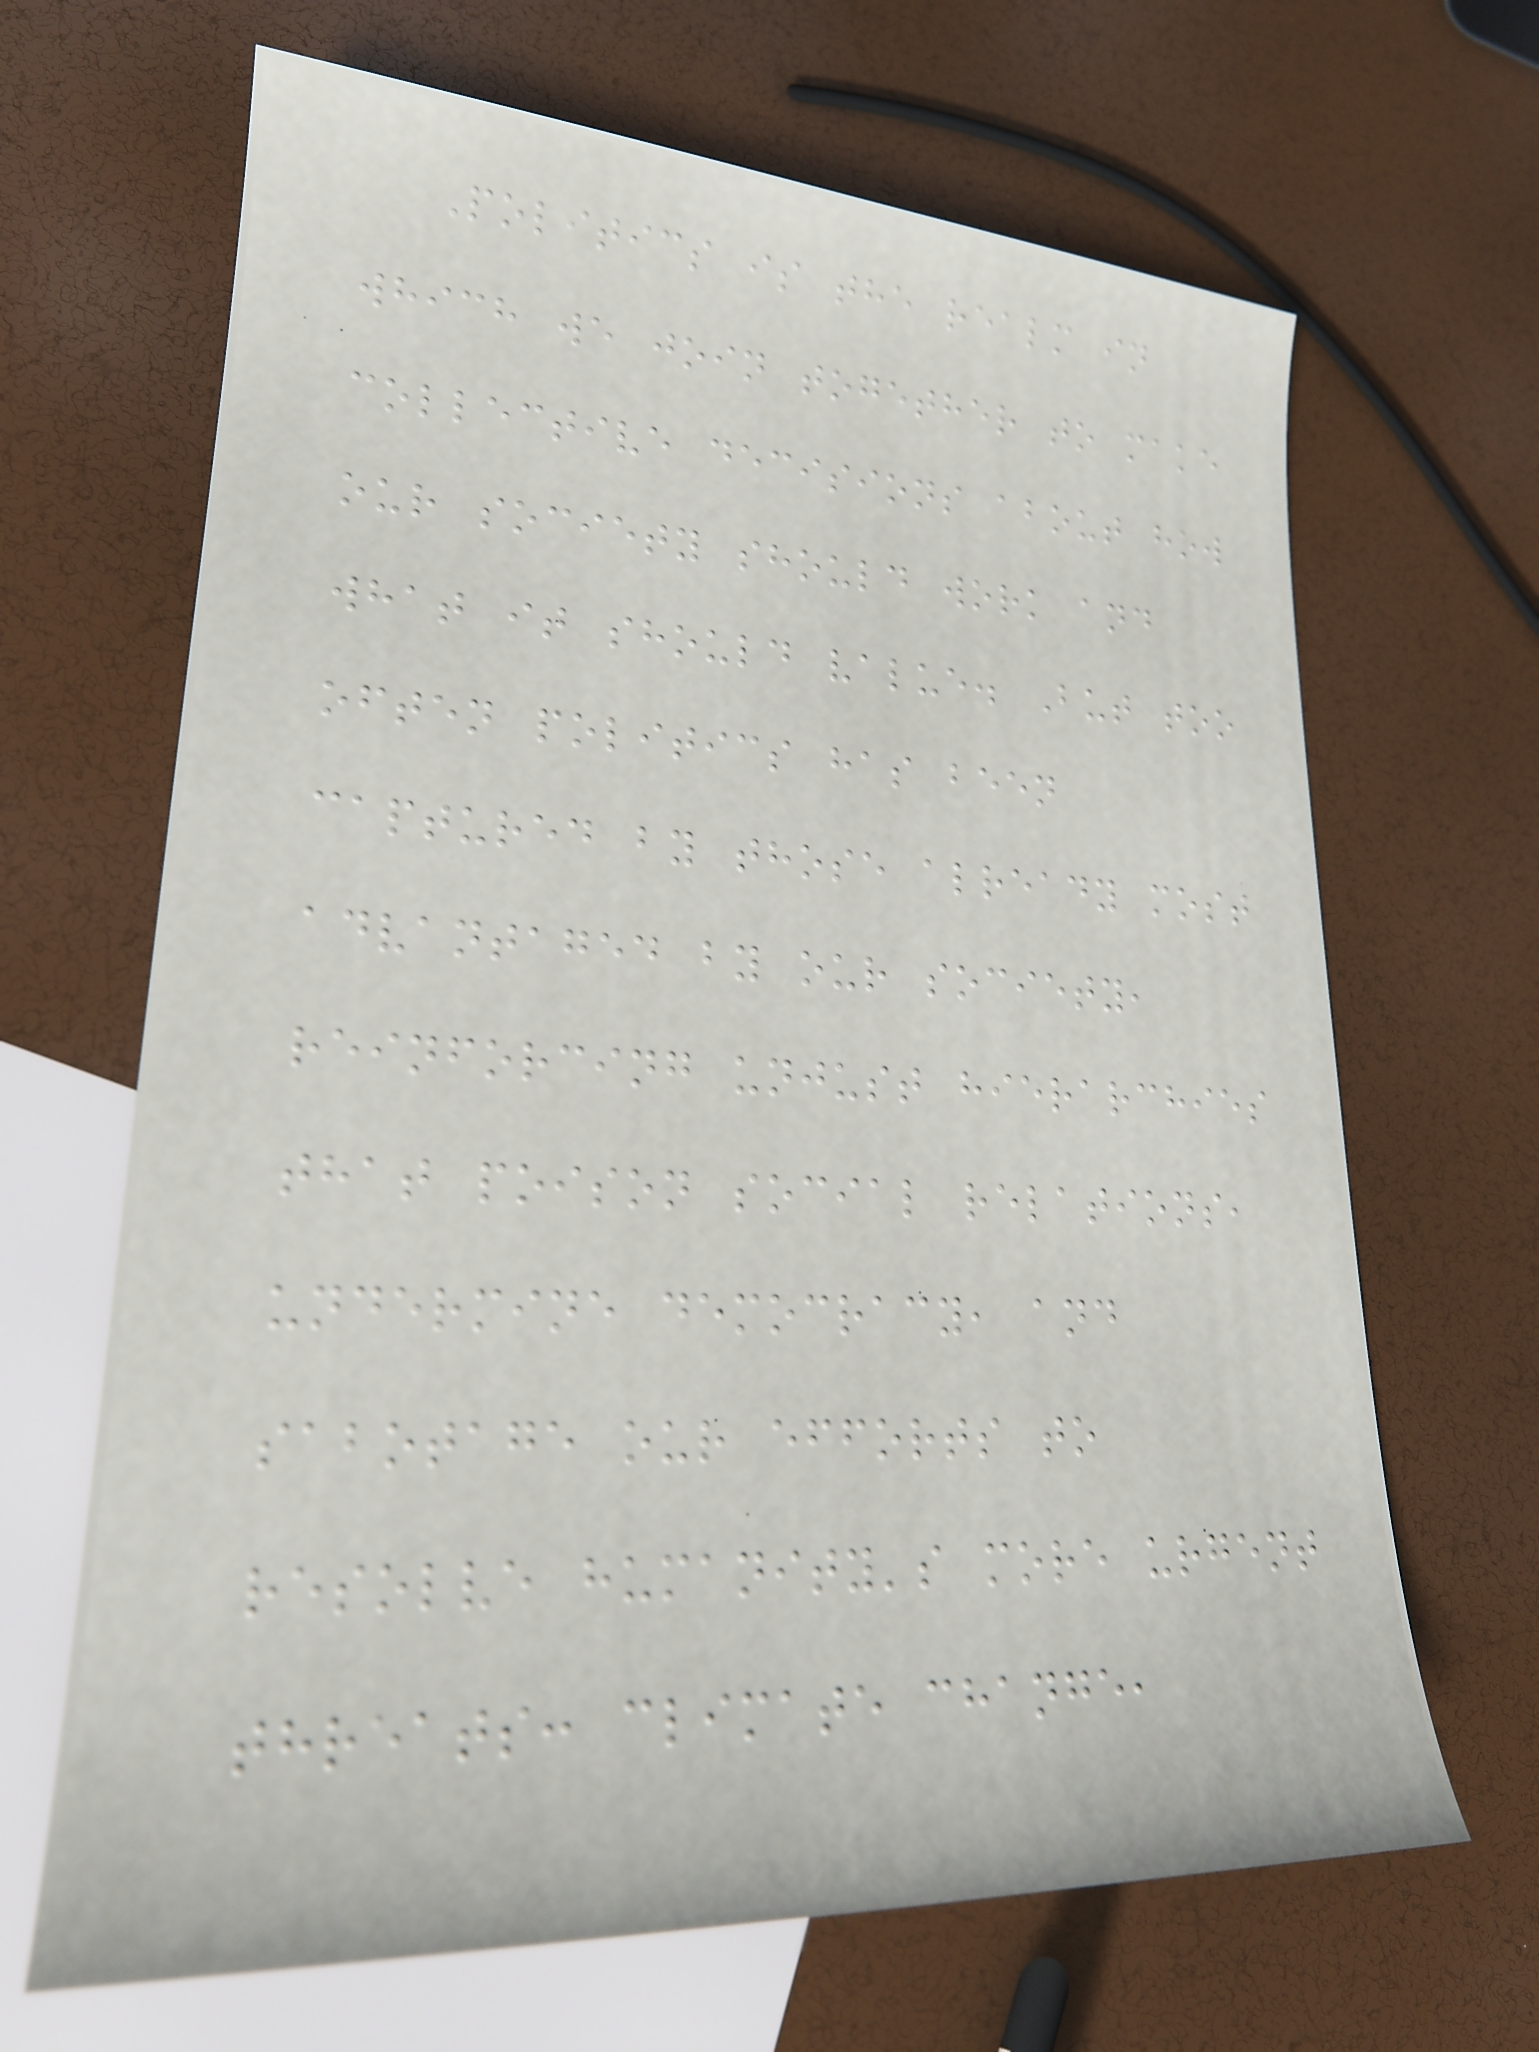Politics is the realm in
which we join together to make
collective decisions about how
our society should work and
what it should value. But too
often politics has been
captured by those already most
advantaged by our society,
reinforcing unjust hierarchies
that poison social relations,
undermine democracy, and
sabotage our efforts to
resolve humanity's more urgent
threats: climate change,
